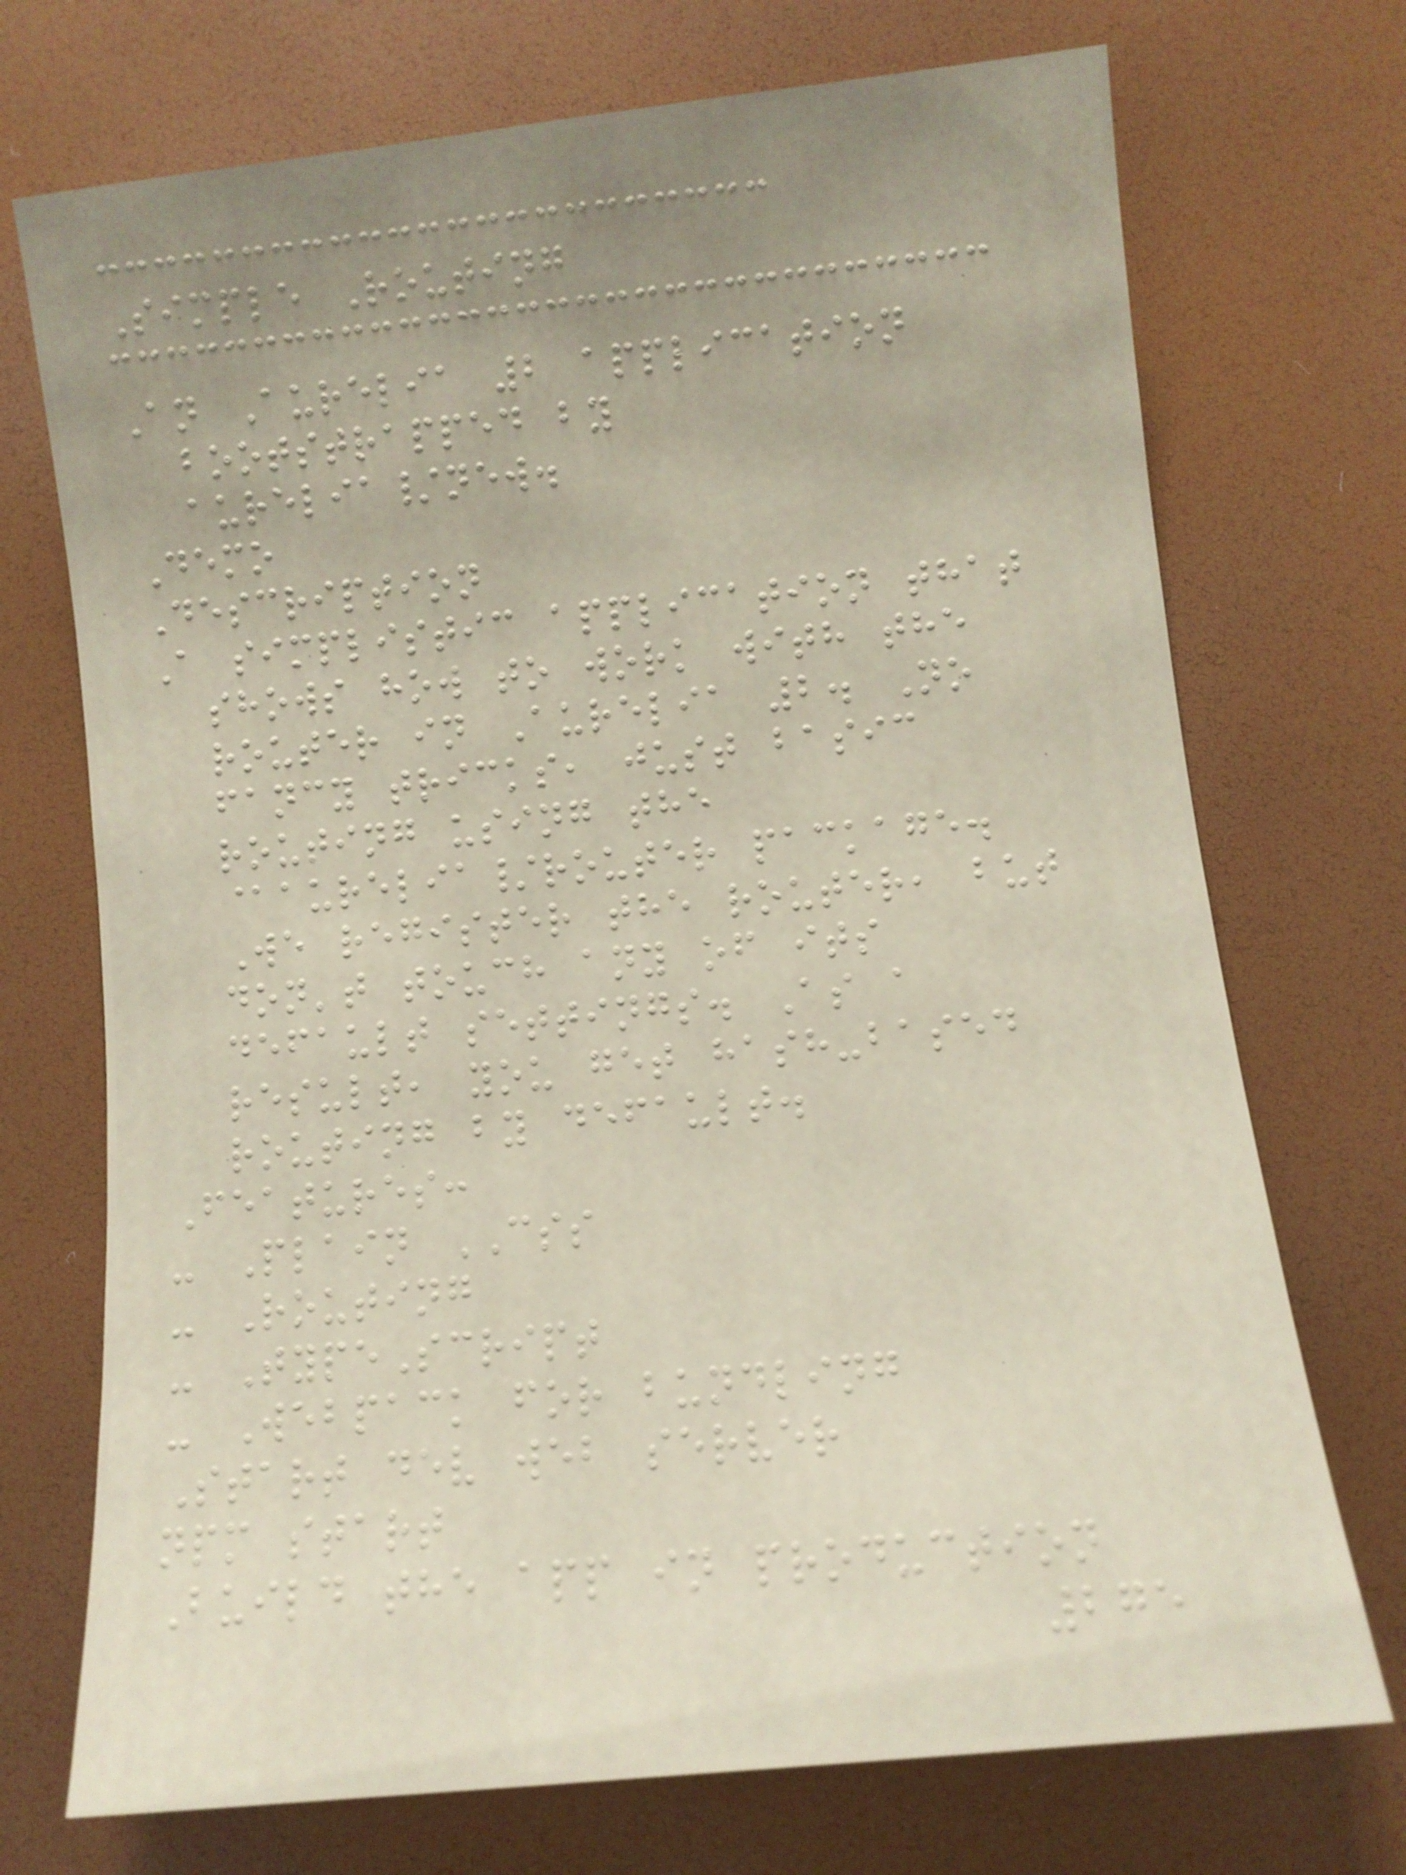Simple Routing
An Aurelia 2 application
bootstrapped by
aurelia/new.
Demo
Description
A simplistic application that
shows how to work with the
router in Aurelia 2. No
fancy tricks, just basic
routing using the
@aurelia/router package.
We register the router, but
don't touch any of its
default settings. As a
result, you get hash-based
routing by default.
Features:
- Plain CSS
- Routing
- TypeScript
- Webpack for bundling
Start dev web server
npm start
Build the app in production
275
